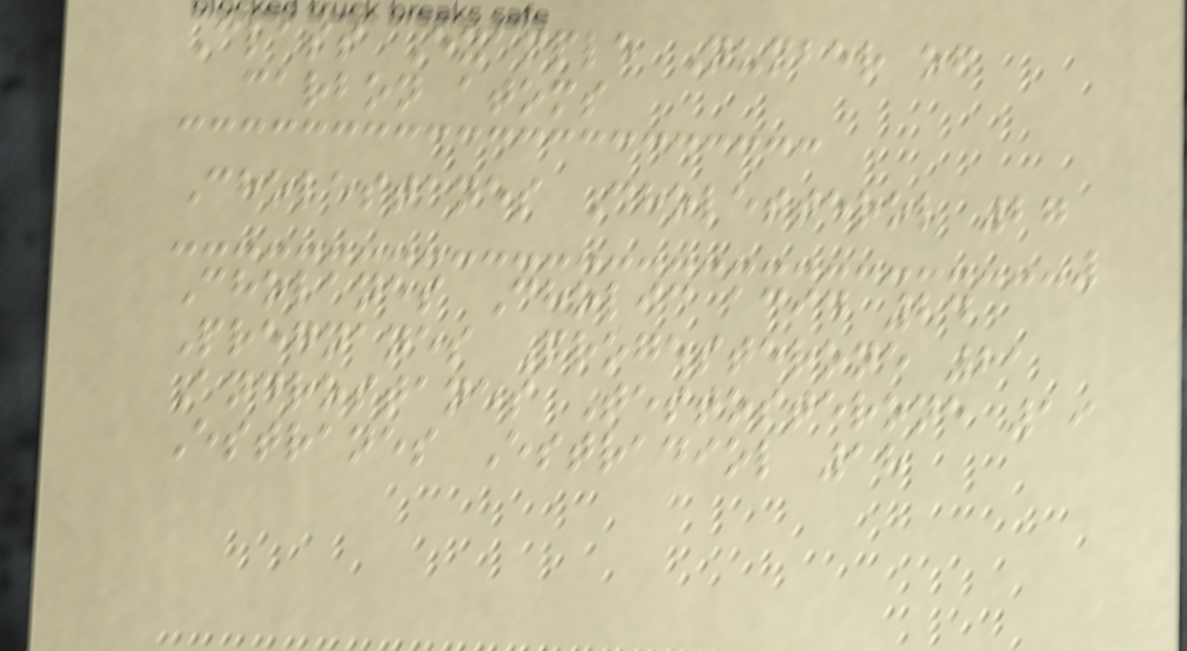Class Example Number of
carbon atoms
Cholestanes Cholesterol 27
Cholanes Cholic acid 24
Pregnanes Progesterone 21
Androstanes Testosterone 19
Estranes Estradiol 18
